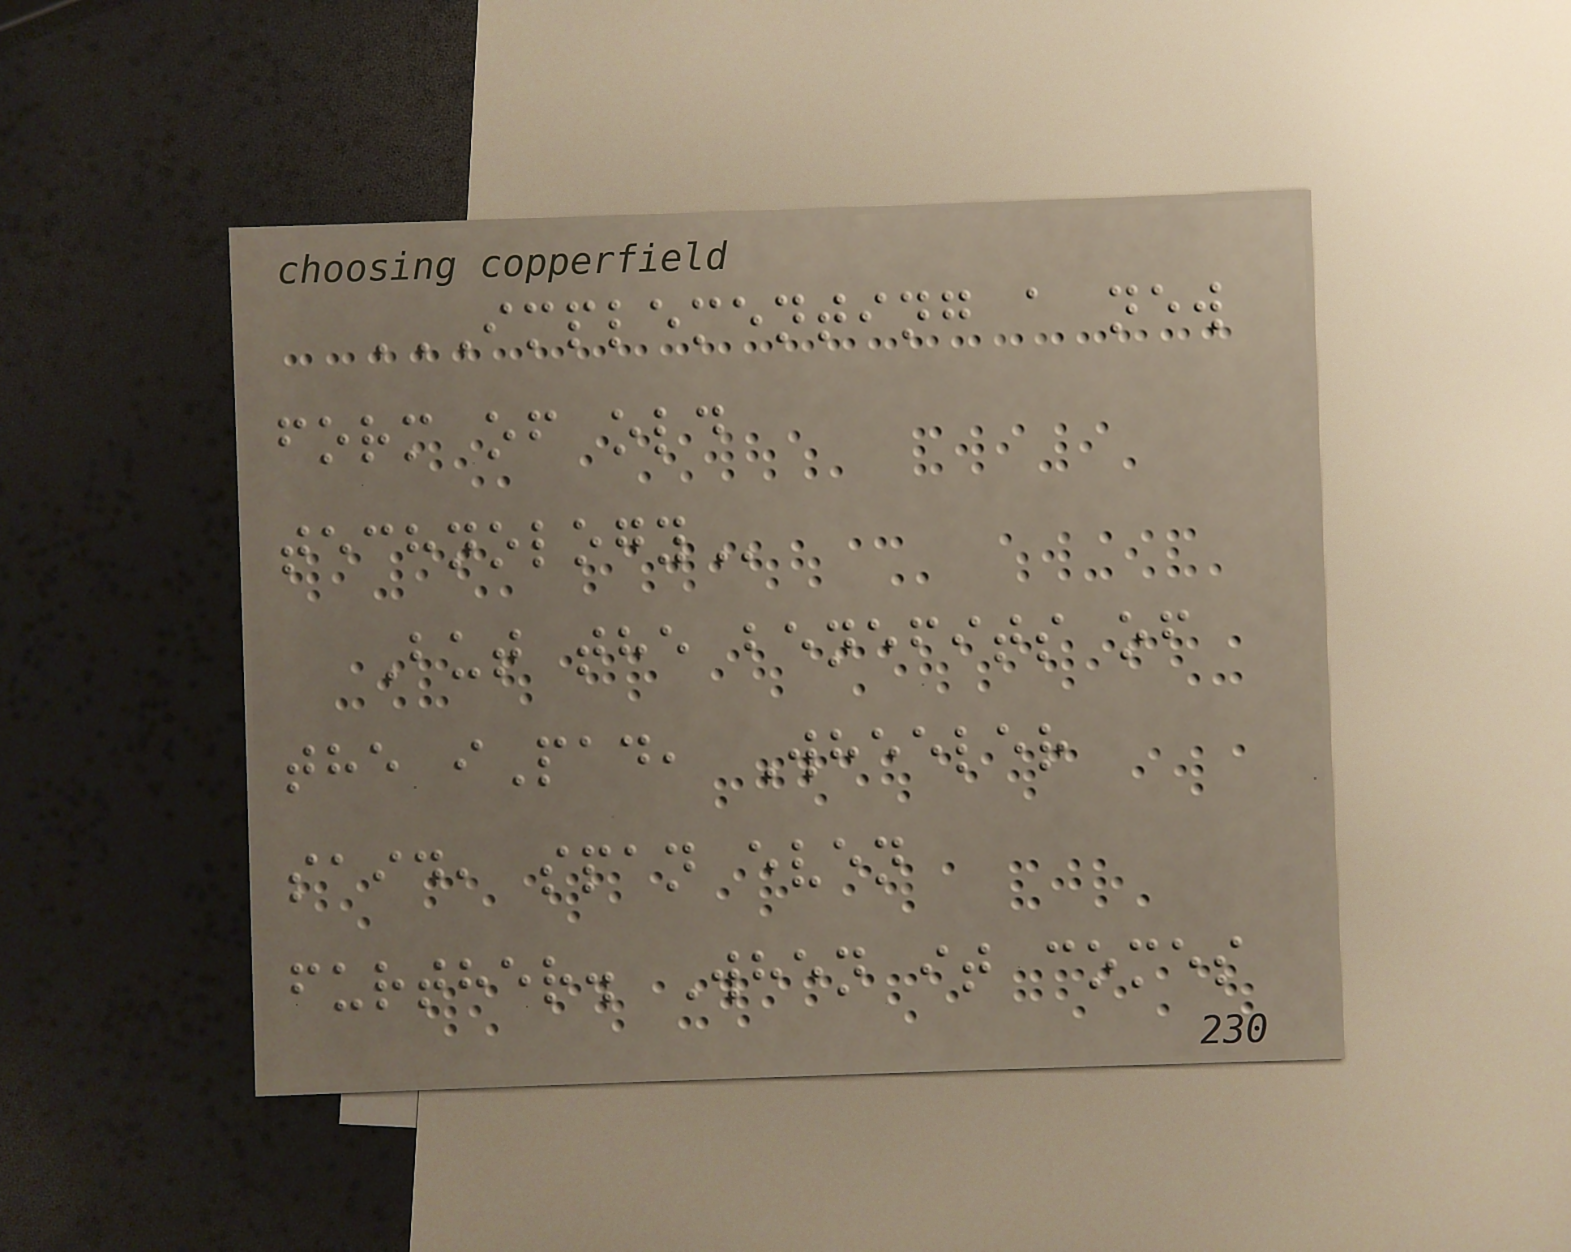IMPLEMENTING A NEW
FORM OF OLD
TECHNOLOGY
But the benefits of
the iPad, Wheeler
said, span even
further. When it comes
